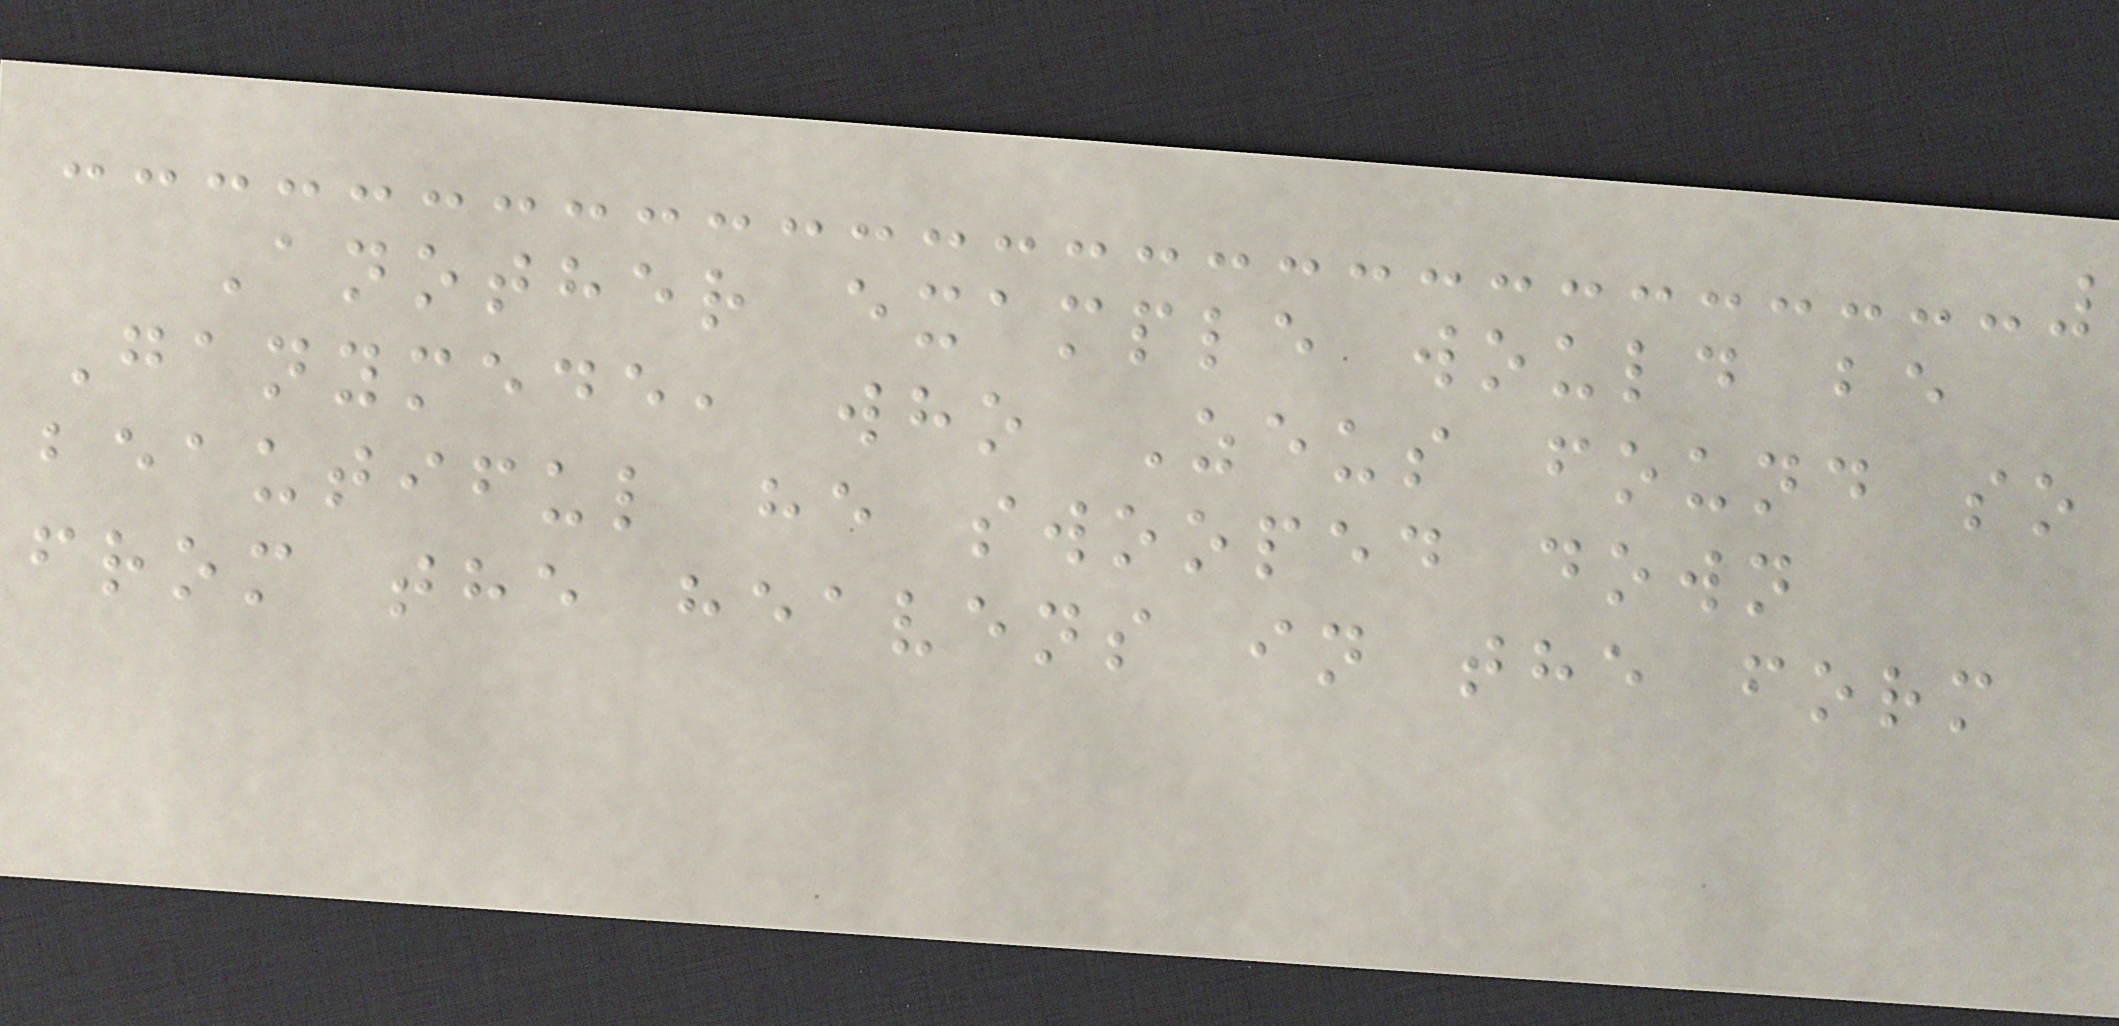Another example would be
Ganymede, who Zeus found so
beautiful he swooped down
from the heavens in the form
